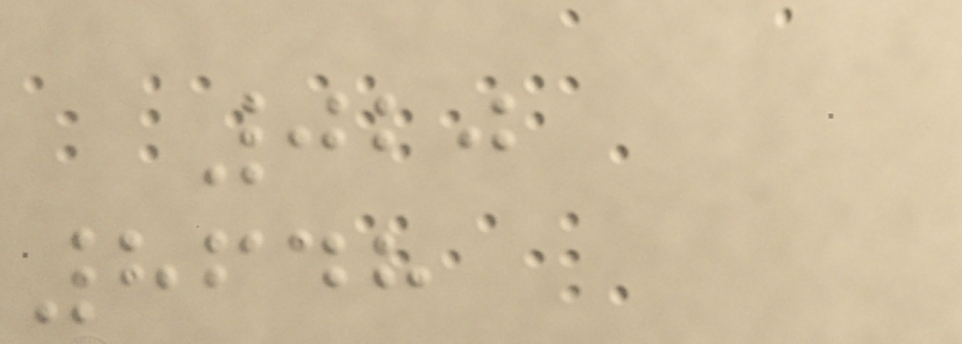020
8648
